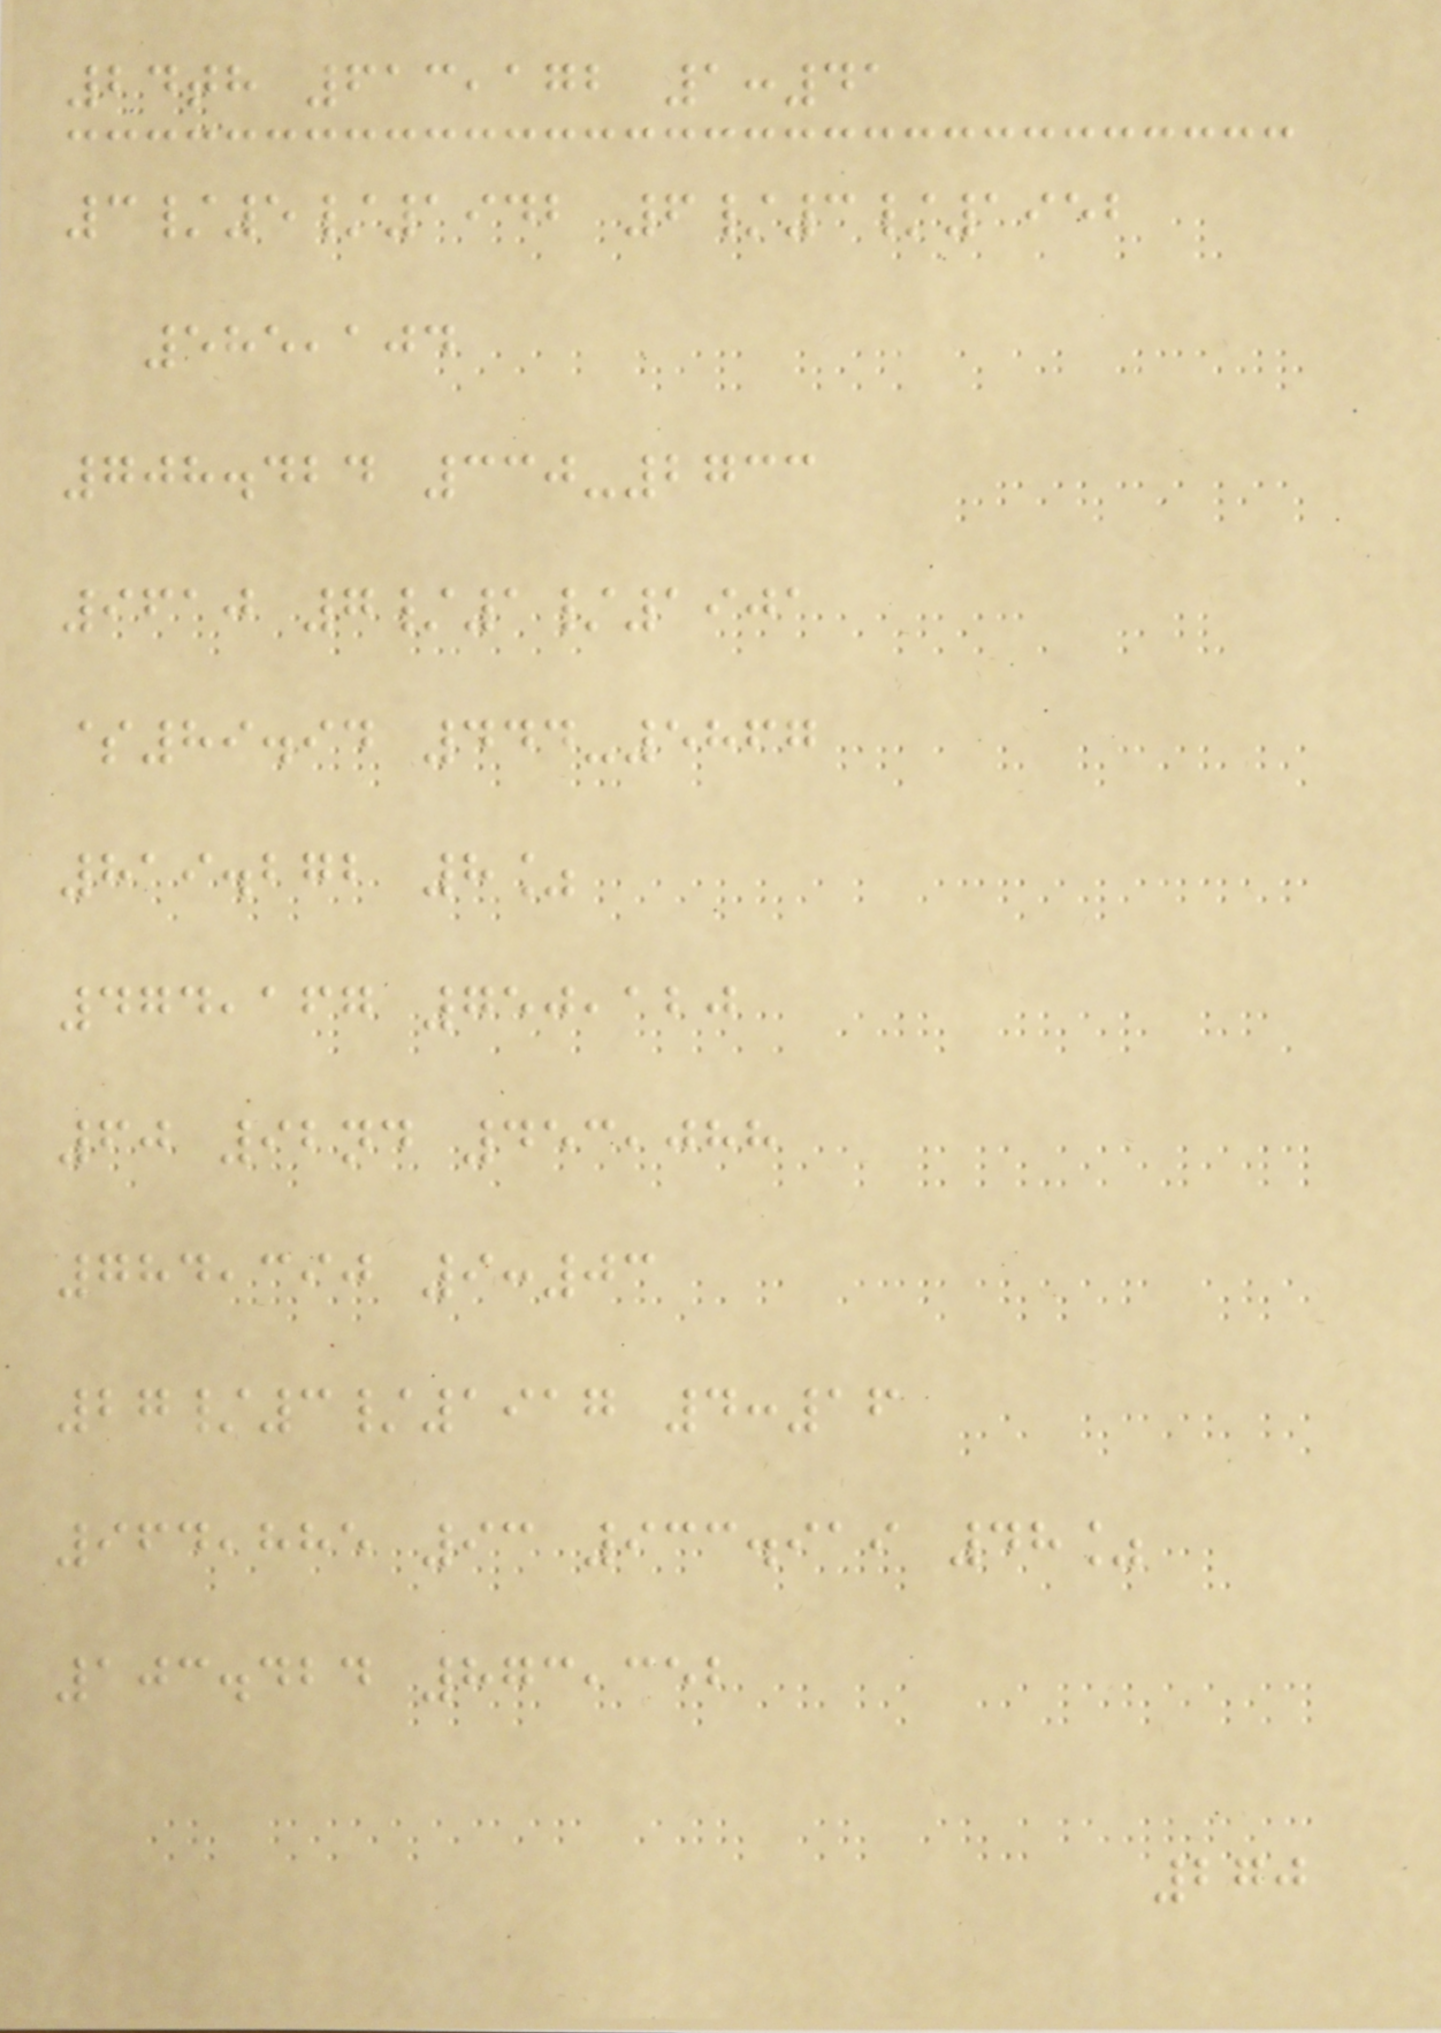24th 613,172 1:41
3/5/1942 6/3/1952
585,104
708.424 330-2733
9610 7/1/1901
$89.94 444-5867
819.272 8%
474,167 750,120
60 92nd 453,088
784,390 9:03
27/3/1917 4:16
964,885 93 933.919 48%
103.424 873,352
270
